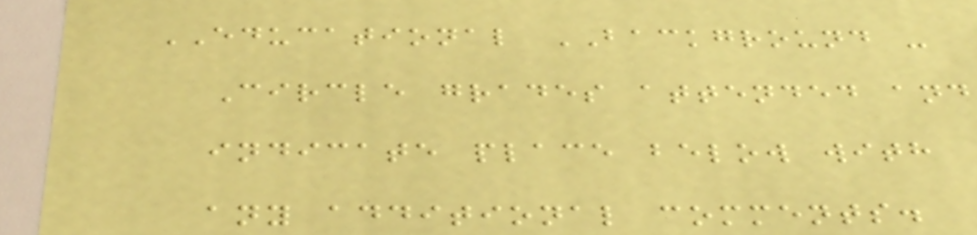EDUCATIONAL BACKGROUND -
Circle grades attended and
indicate place below with
any additional comments.
